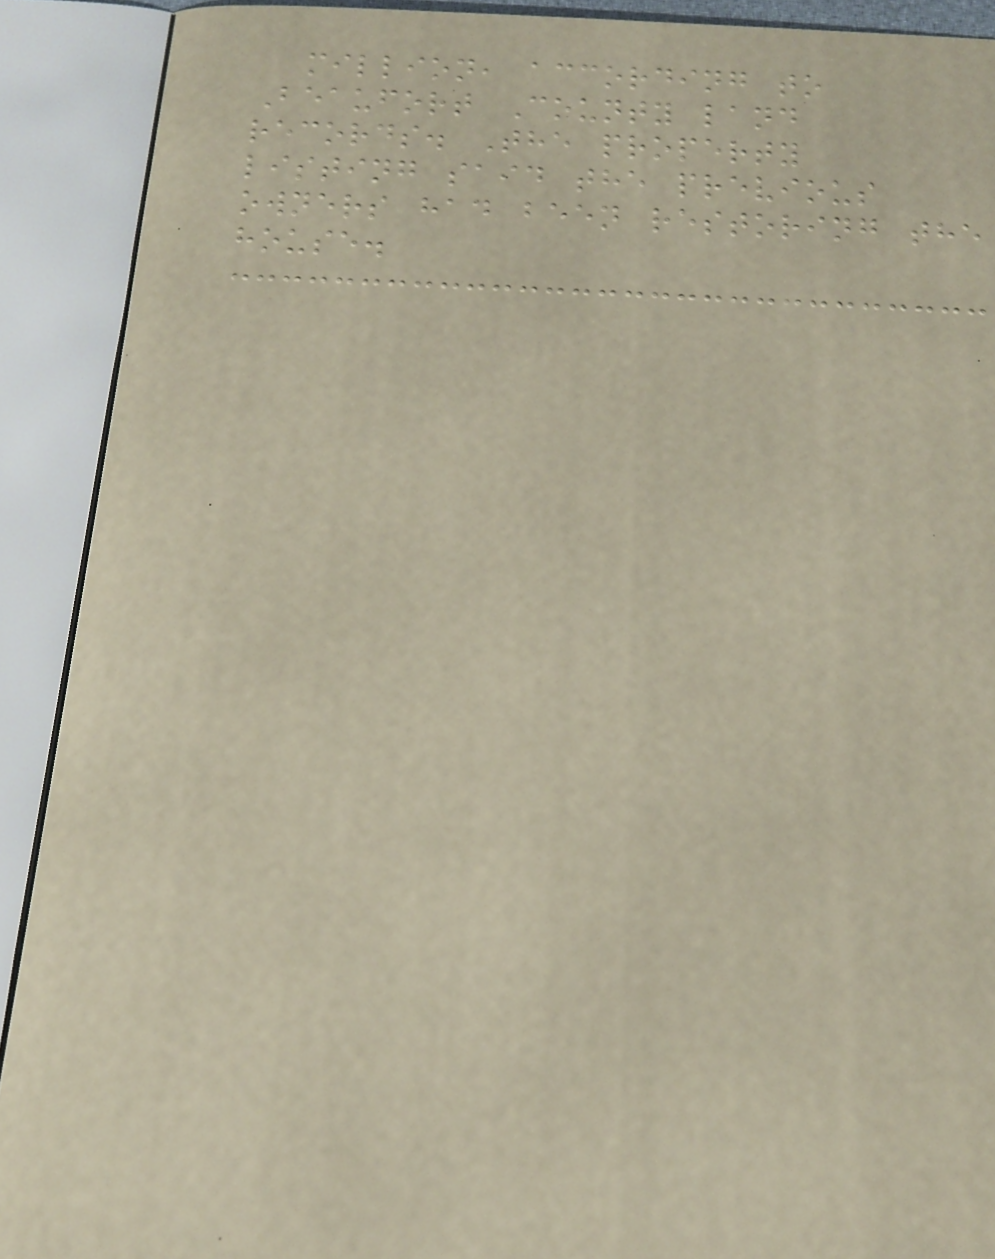million, according to
Beaufort County land
records. The property
listing said the previous
owners had been restoring the
house.
